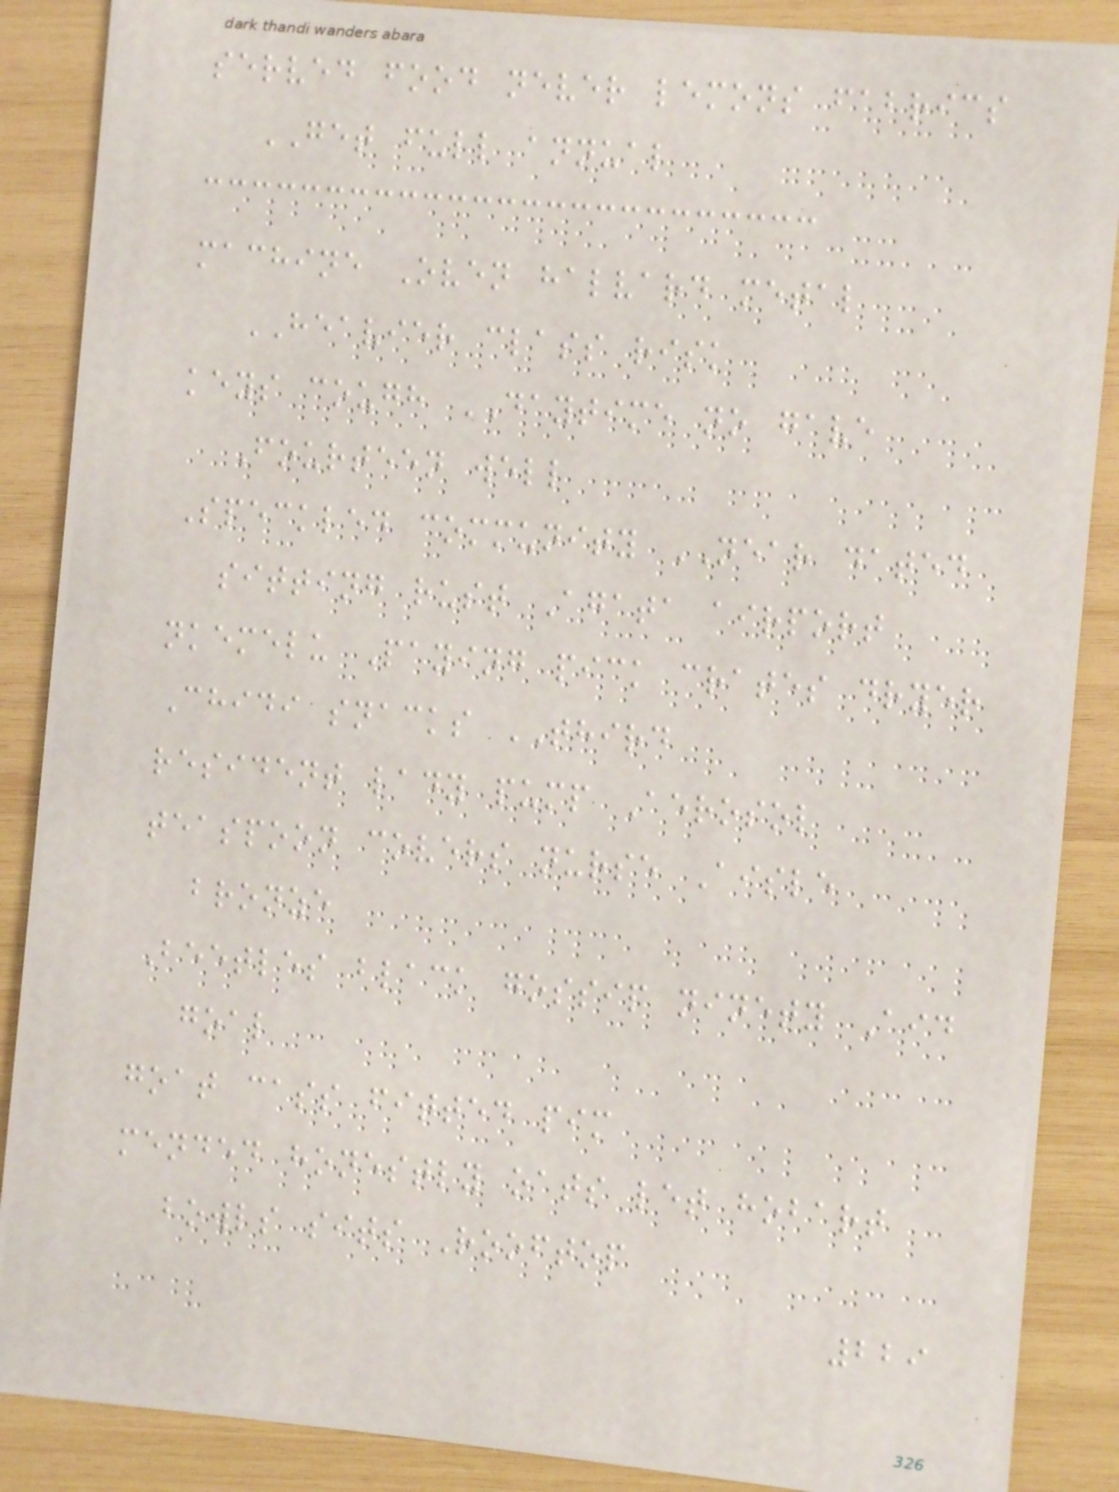served food never lemons fabrics
GET full annual
machine Oven halvard metal
HEAVIER class risk
keys cough DAYTIME no gave
Fourteen well
Speckled community NEAR dated
sitting rust Agata airport
nkemelu Paying pick crates dryer
Chidi snacks THIRD
resident lady pump Aerosol
teaspoon covers nurse Aisle
bronze
Beetles black gossip ninety Aid
goal
goat cass fitted pim
mended honestly oats let hobart
bowls sits Rooftop
229
